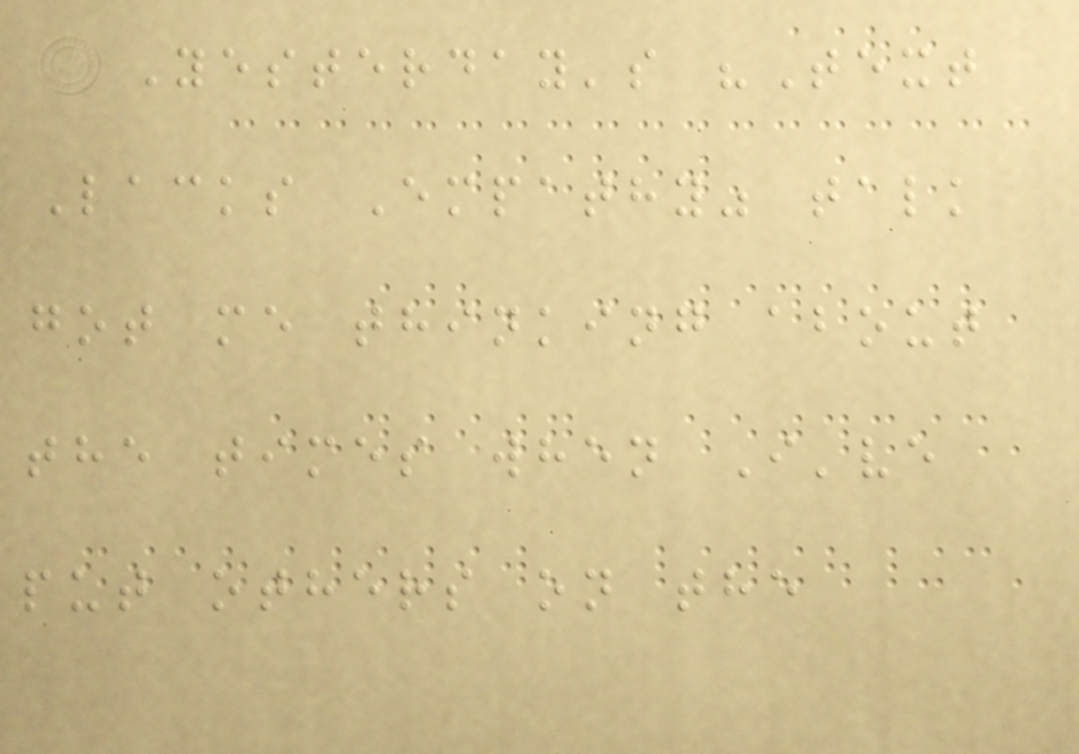Yesterday's "Text
Lacks Empathy" talk
got me thinking about
the times when I've
put others on the
